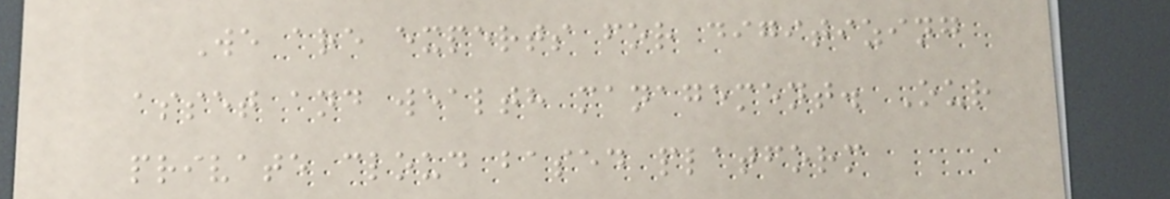We are experts for digitizing
asset and wealth management. Our
private cloud based platform
